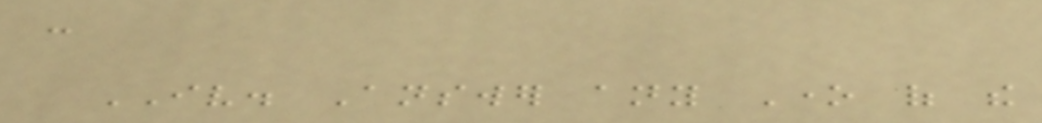:
IV. Answer any One of the
